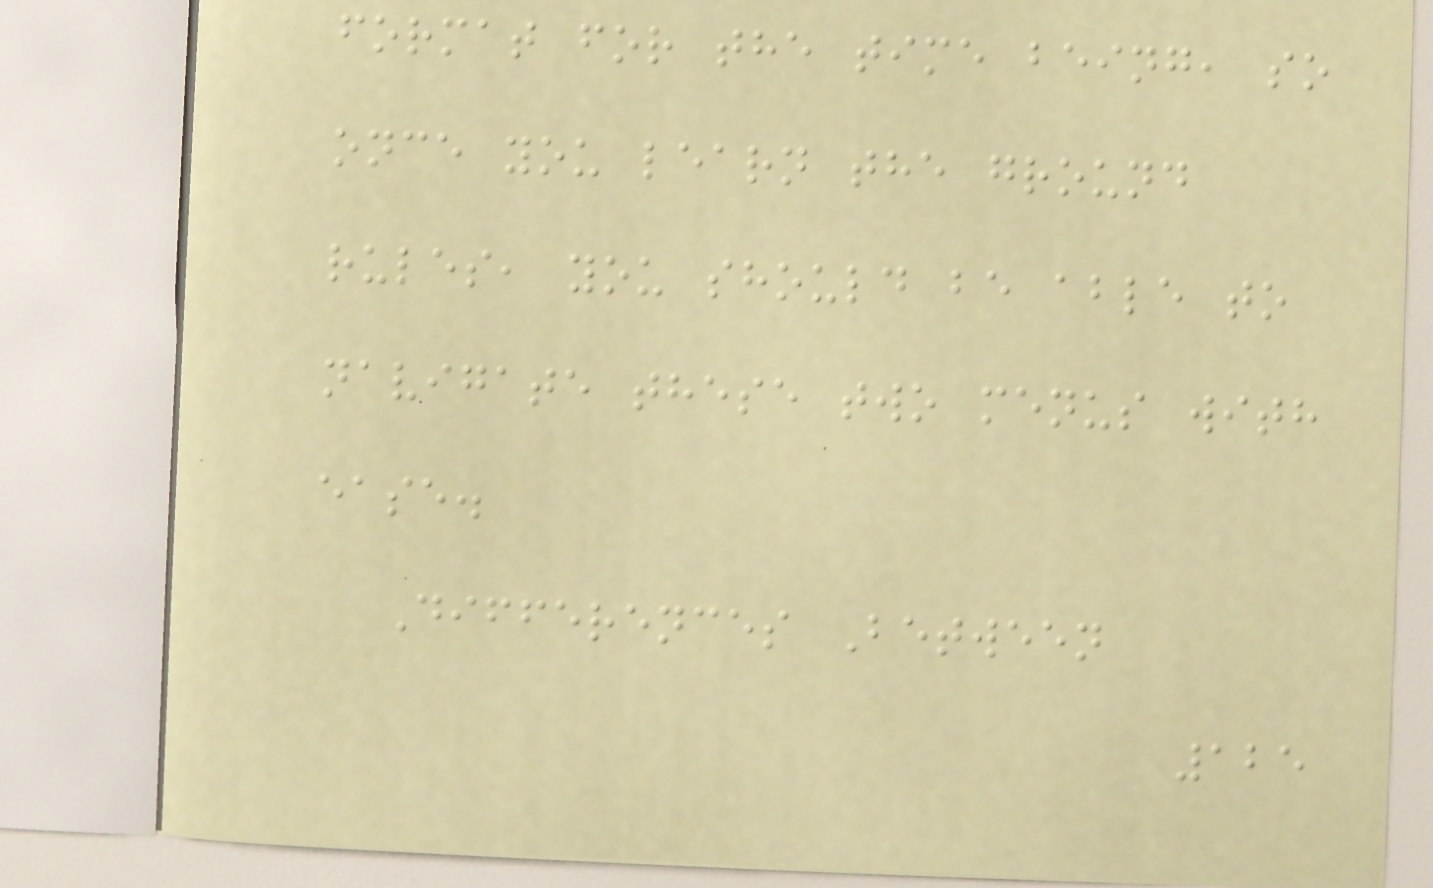format for the time being, so
once you learn the ground
rules, you should be able to
navigate these two menus with
ease.
Differences Between
125
